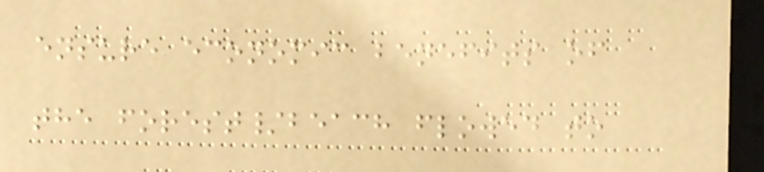ensure economic benefits of
the forest/beach flowed to
